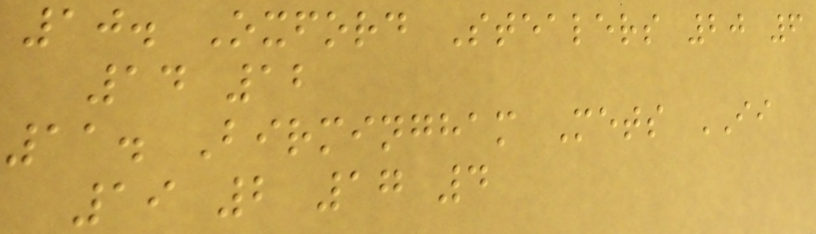10. Oxford Stealers 20 6
14 12
11. Birmingham Mets II
19 2 17 4
